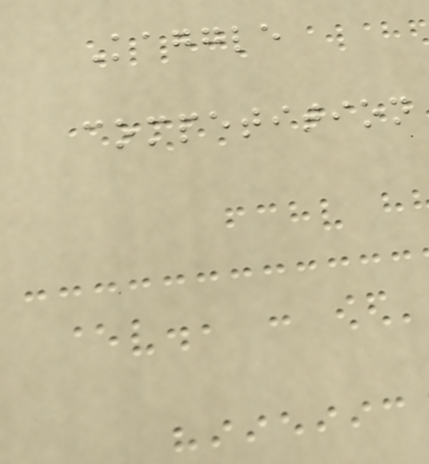Kaggle
competition
